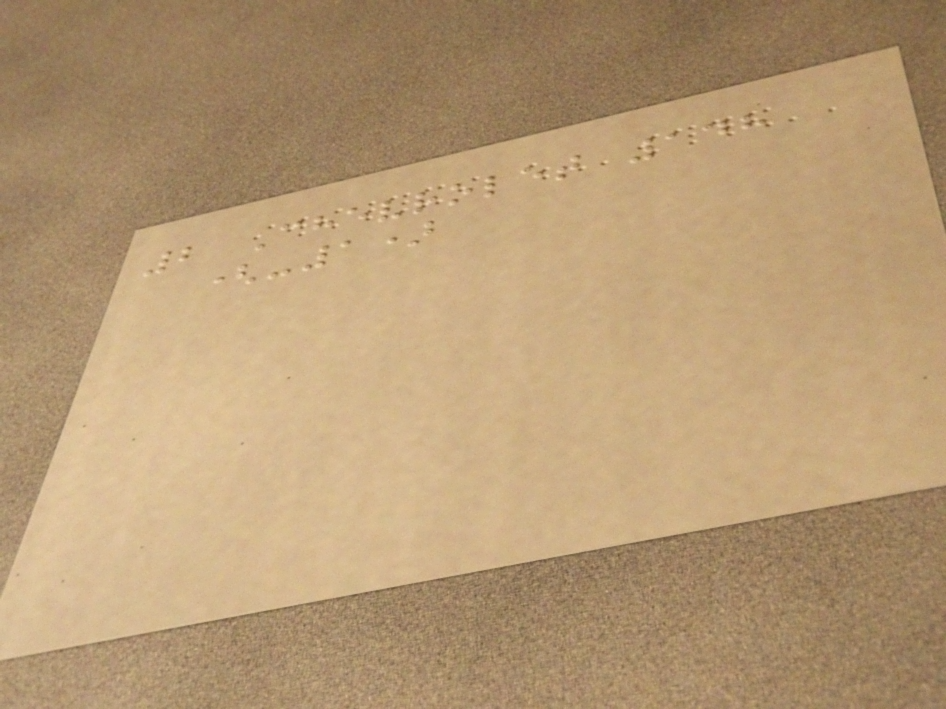2 Chevrolet 148
(-1)
